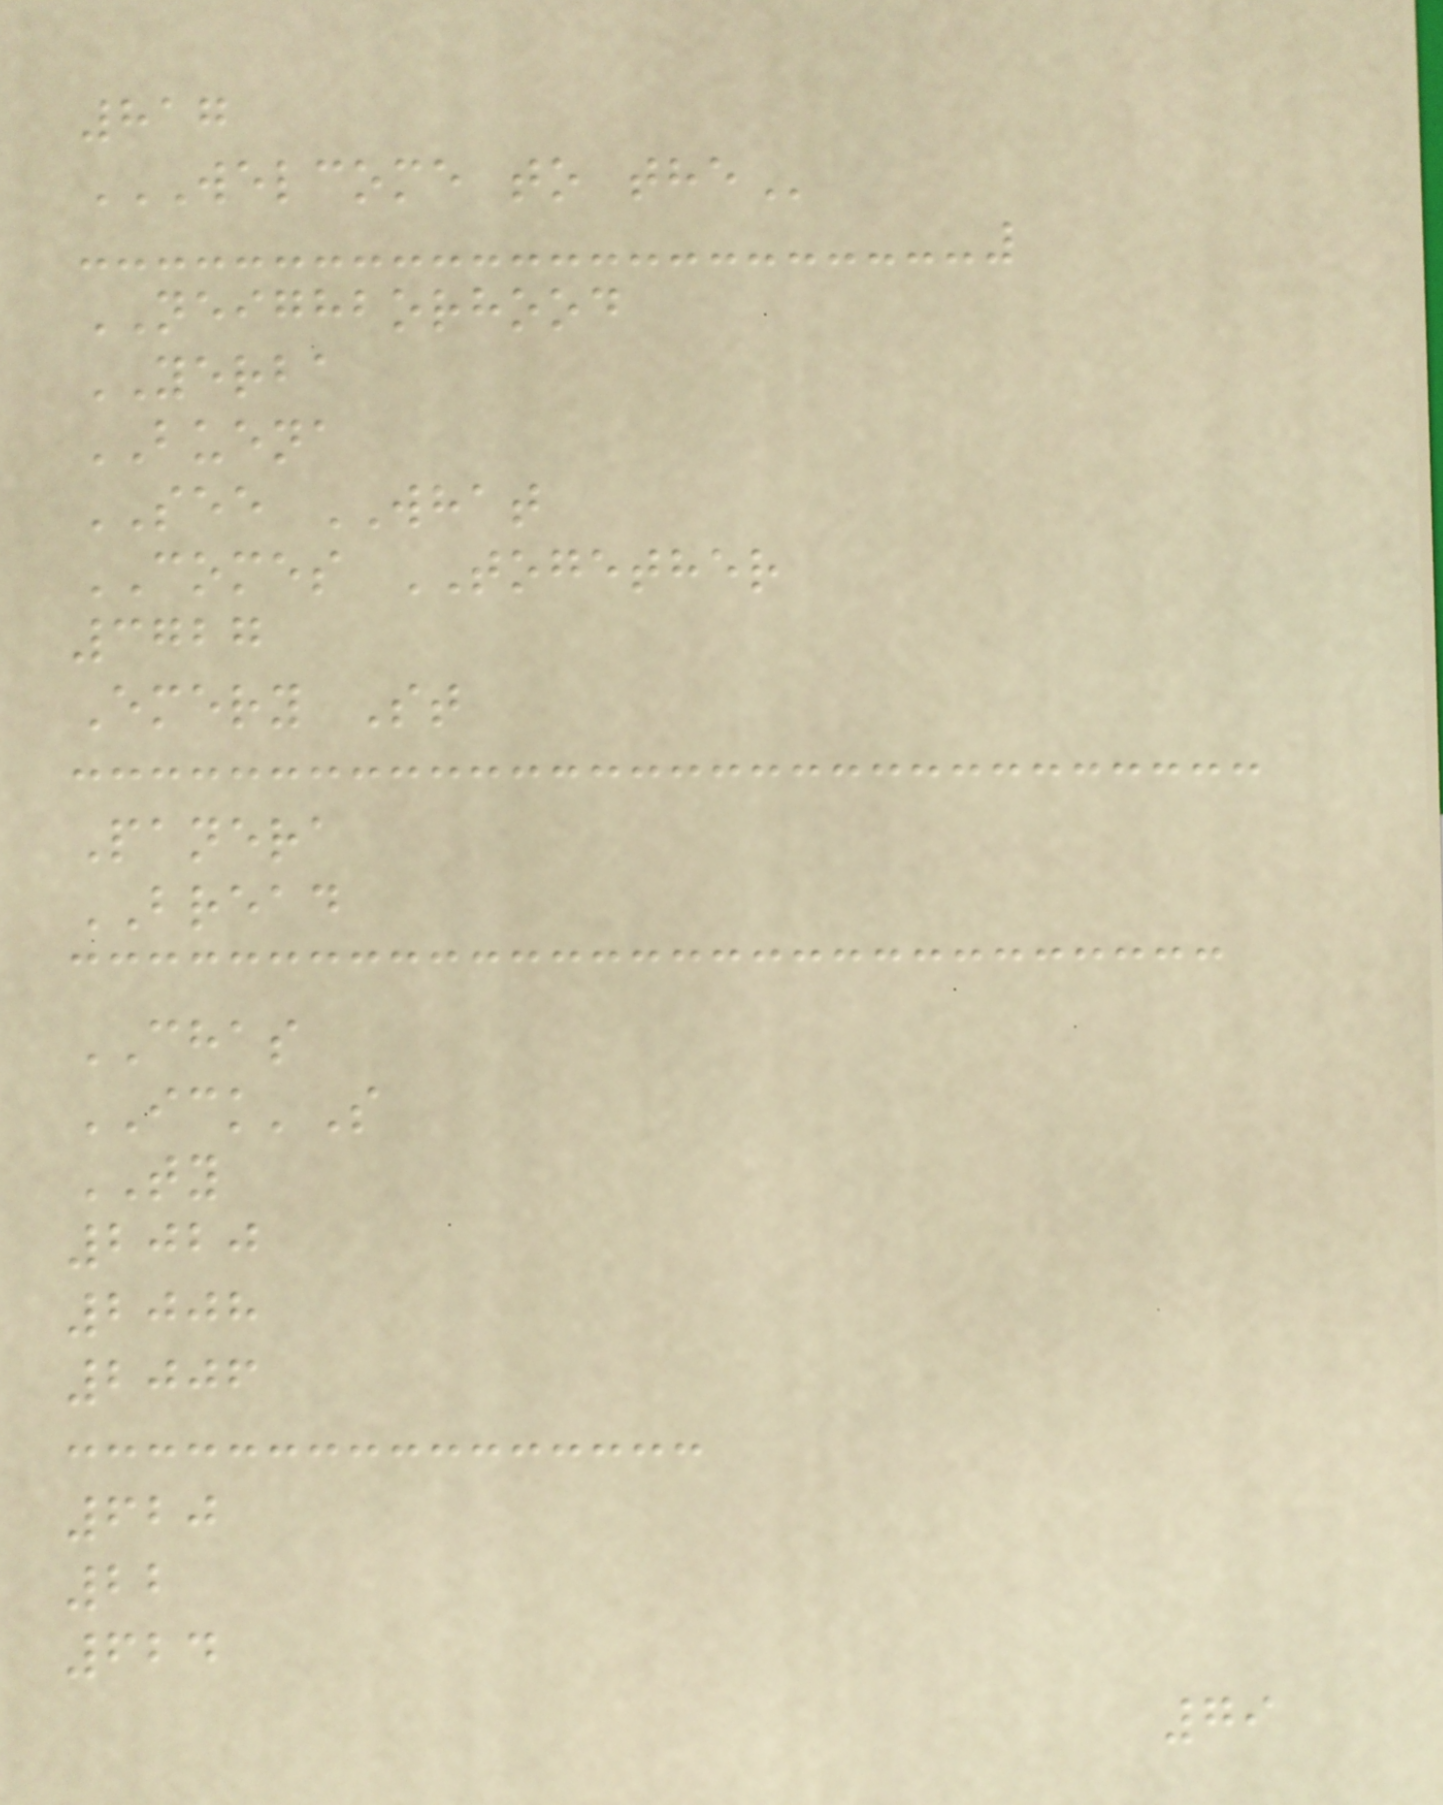817
WELCOME TO THE
NEIGHBORHOOD
YERBA
BUENA
SEE WHAT
COMES TOGETHER
3727
Emery St
Panera
BREAD
CHAS
ICK'S
TY
2020
2008
2006
620
22
624
79
